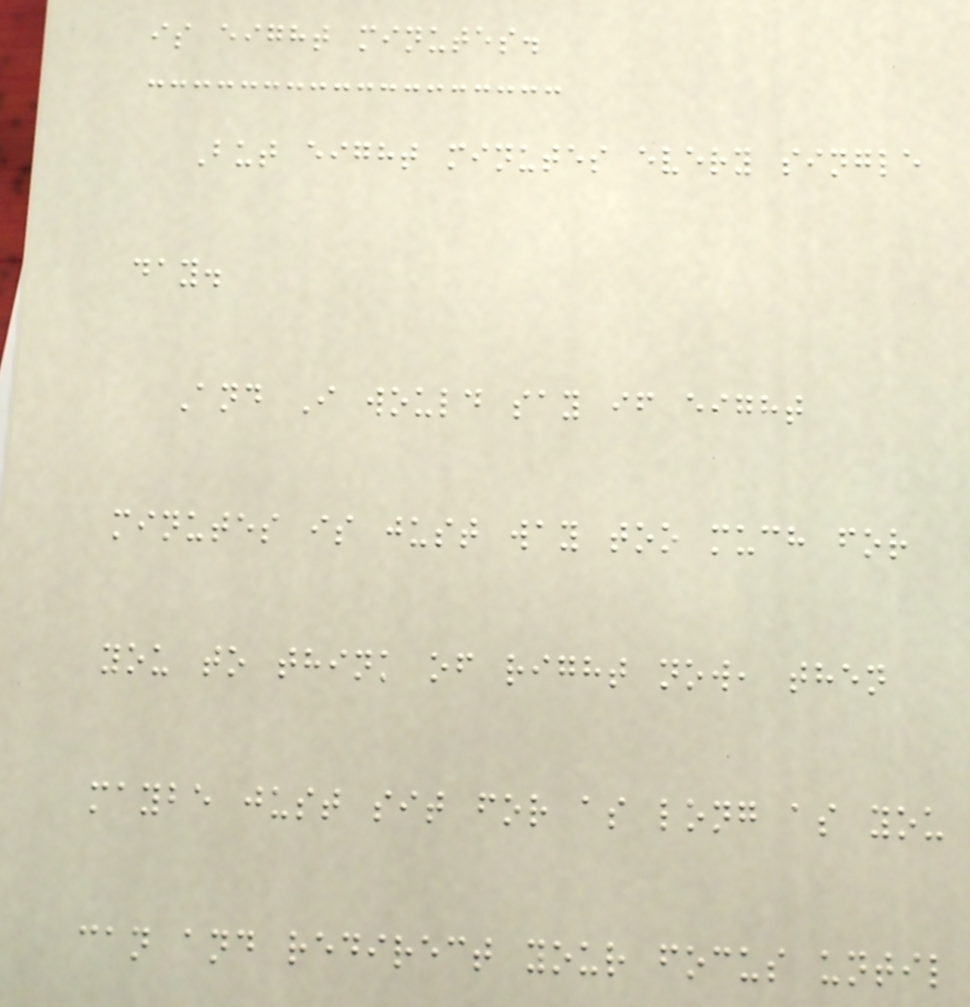is eight minutes.
But eight minutes every single
day.
And I would say if eight
minutes is just way too much for
you to think of right now, then
maybe just sit for as long as you
can and redirect your focus until
